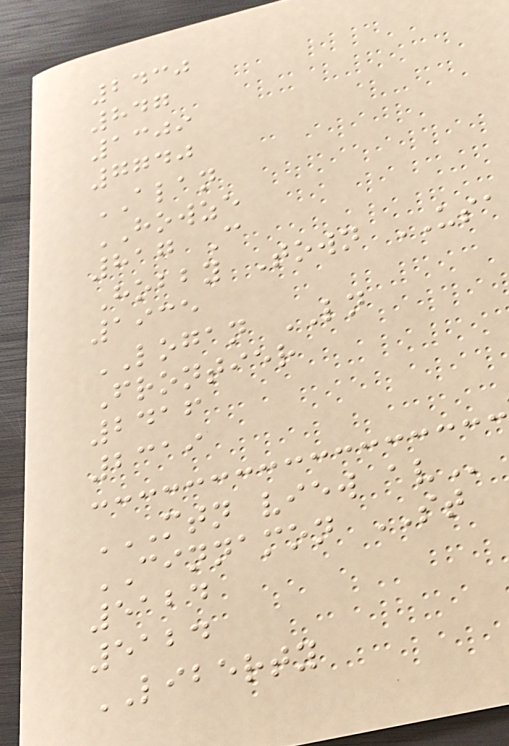2430
847
1309
7740
ALAN
HOWZE
817 C
Hobby Town USA
1935
LOGAN LN
Frontier
2416
2319
MTN VIEW AV
CINNAMON ST
5124
5124
LIBERTY
